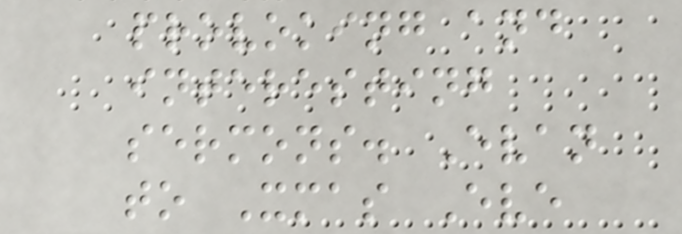provoking and
interesting
sermons. Evan
to Xmas Eve
